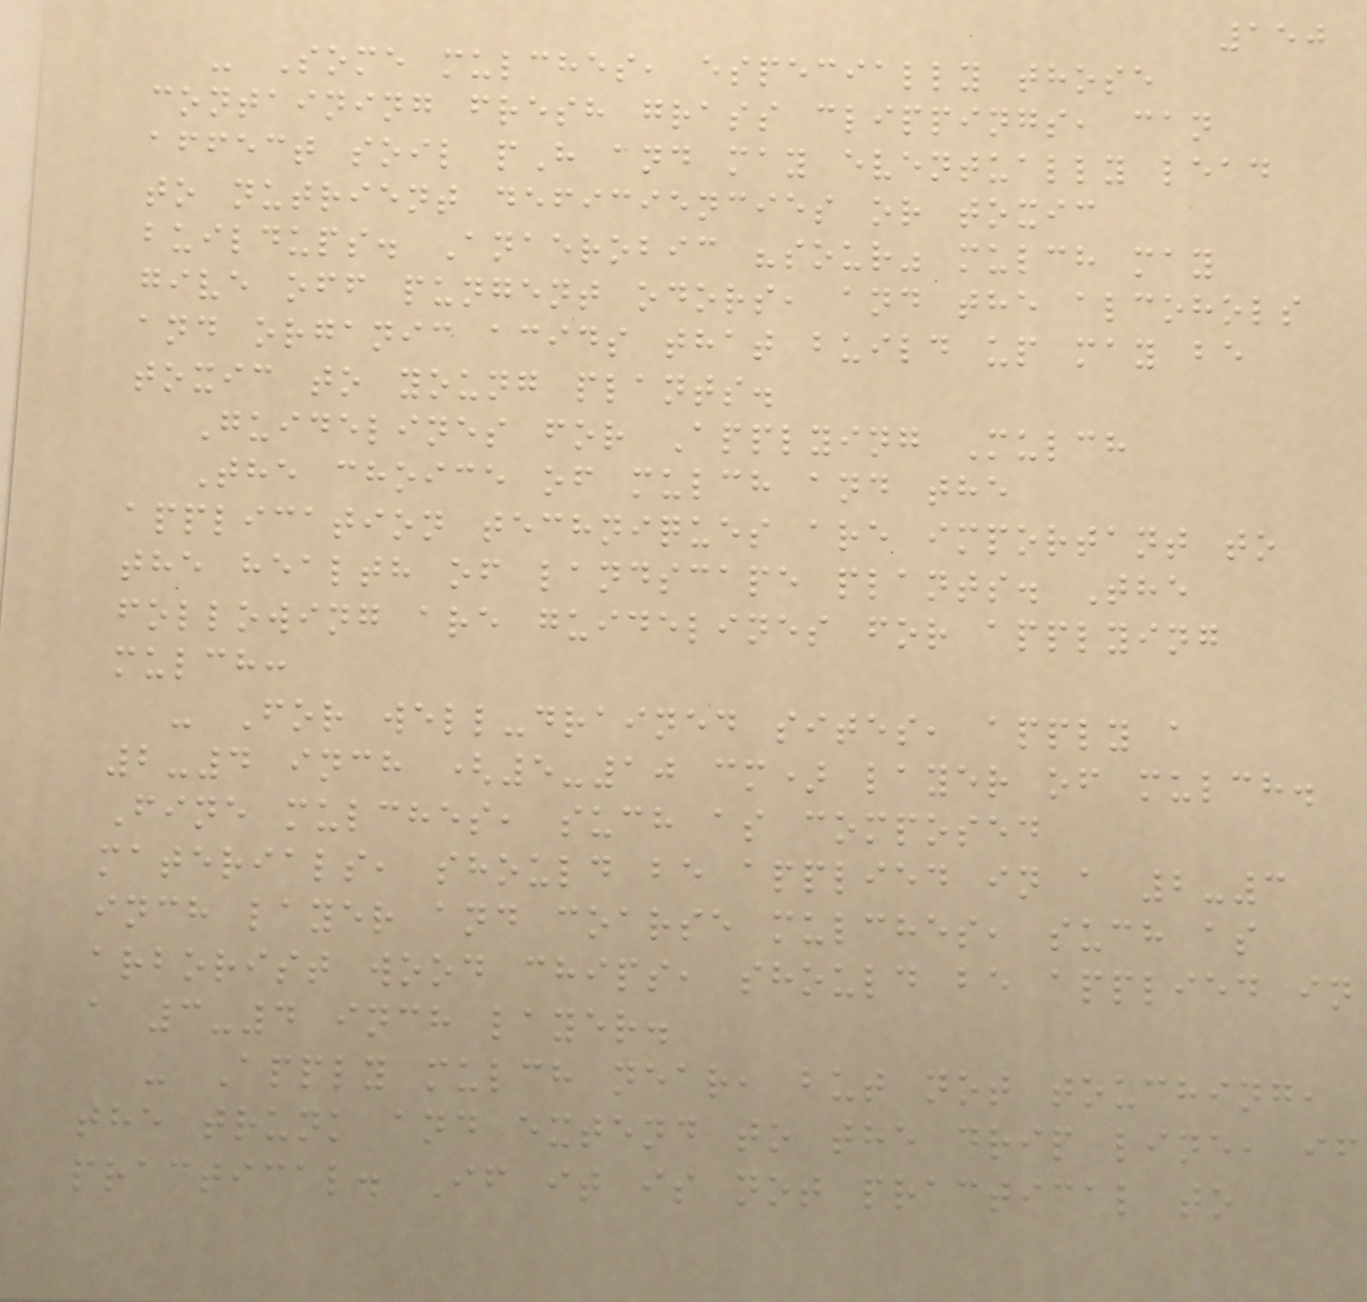150
- Some mulches, especially those
containing fresh grass clippings, can
affect soil pH and may eventually lead
to nutrient deficiencies or toxic
buildups. Anaerobic "sour" mulch may
give off pungent odors, and the alcohols
and organic acids that build up may be
toxic to young plants.
Guidelines for Applying Mulch
The choice of mulch and the
application techniques are important to
the health of landscape plants. The
following are guidelines for applying
mulch:
- For well-drained sites, apply a
2-4 inch (5-10 cm) layer of mulch.
Fine mulches, such as composed
materials, should be applied in a 2-3
inch layer and coarse mulches, such as
arborist wood chips, should be applied in
a 3-4 inch layer.
- Apply mulch near, but not touching,
the trunk and extend to the drip line, if
practical. If it is not practical to
